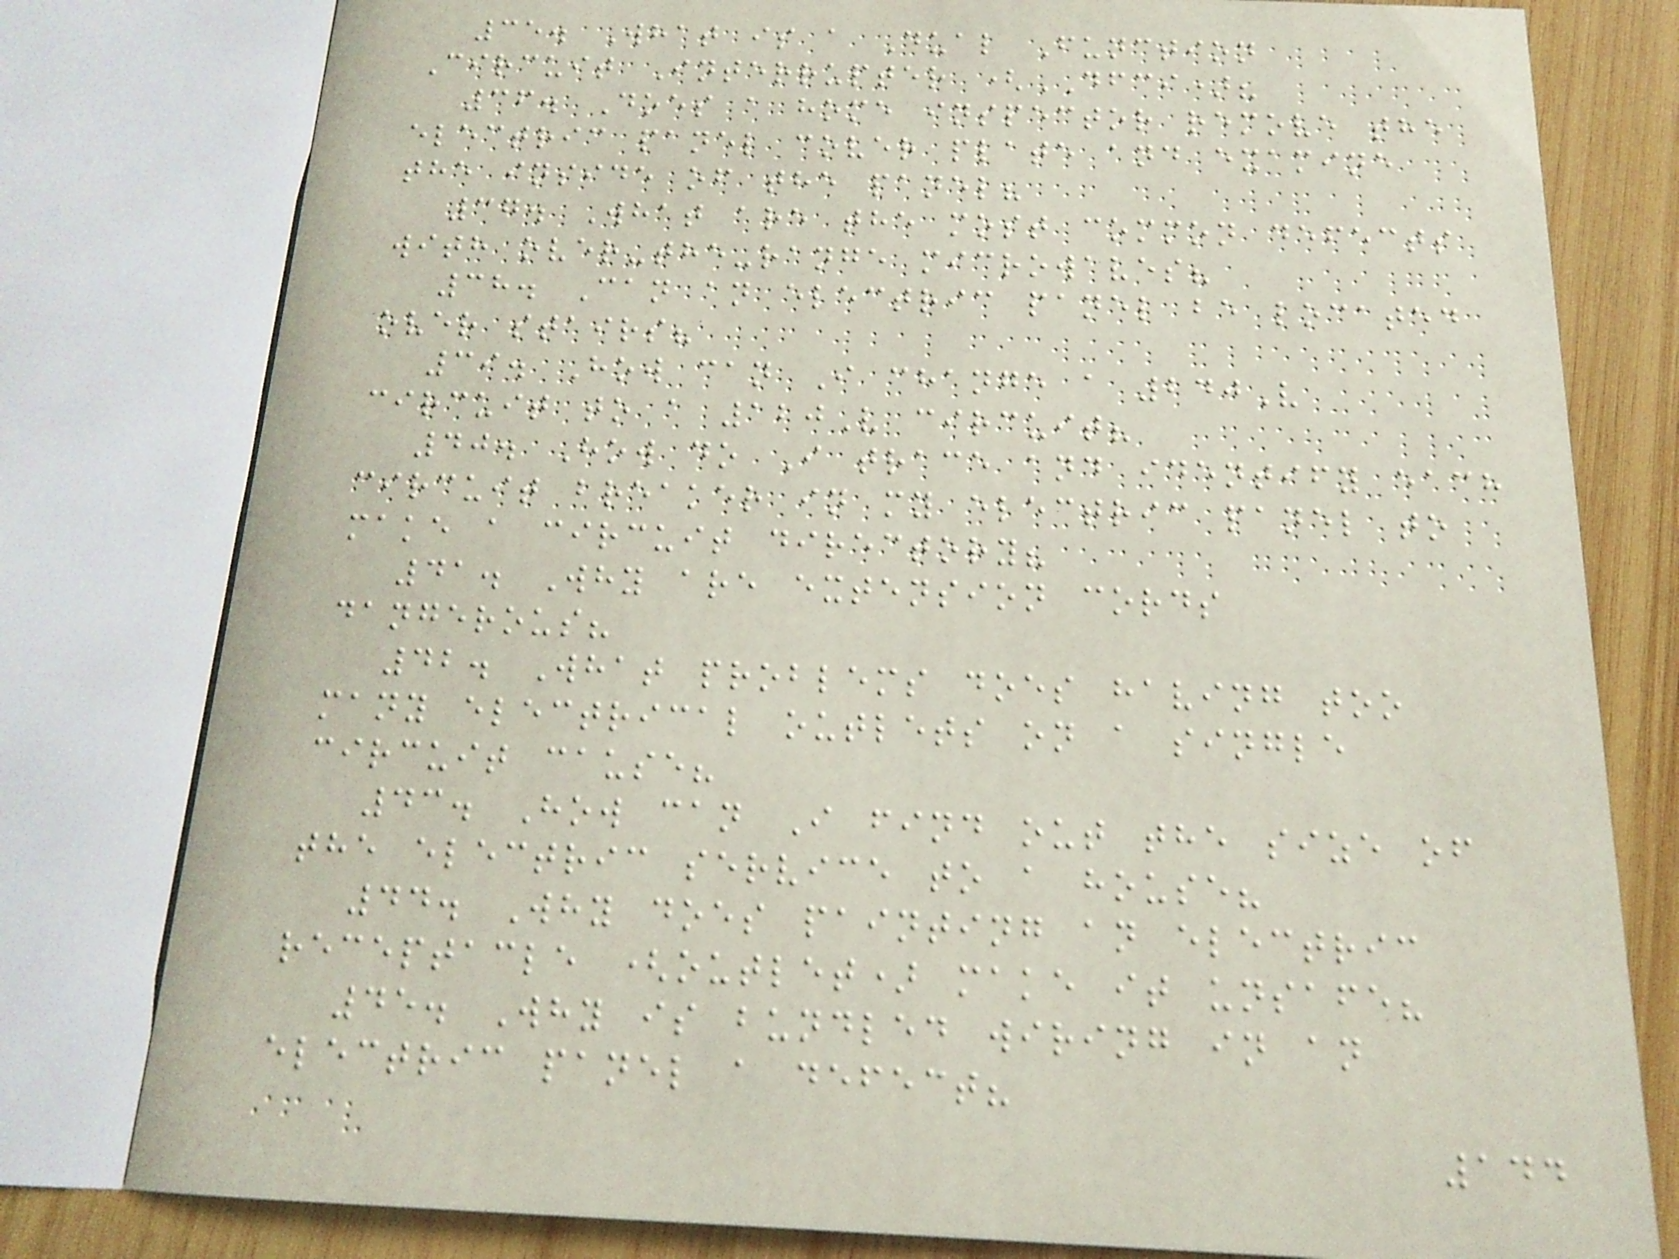35. What is a Dual Function
Circuit Interrupter (DFCI)?
36. Does a home inspector remove the
electric panel cover plate and examine
the inside of the panel?
37. What are the most common defects
with over-the-range microwaves?
38. Can an electric panel be located
over stairs?
39. How can I change a 240V
circuit to a 120V circuit?
40. How do I trace and identify each
circuit breaker in my electric panel to
make a circuit directory?
41. Why are extension cords
dangerous?
42. What problems does having too
many electrical outlets on a single
circuit cause?
43. How can I find out the size of
the electric service to a house?
44. Why does painting an electric
receptacle (outlet) make it unsafe?
45. Why is bundled wiring in an
electric panel a defect?
144
